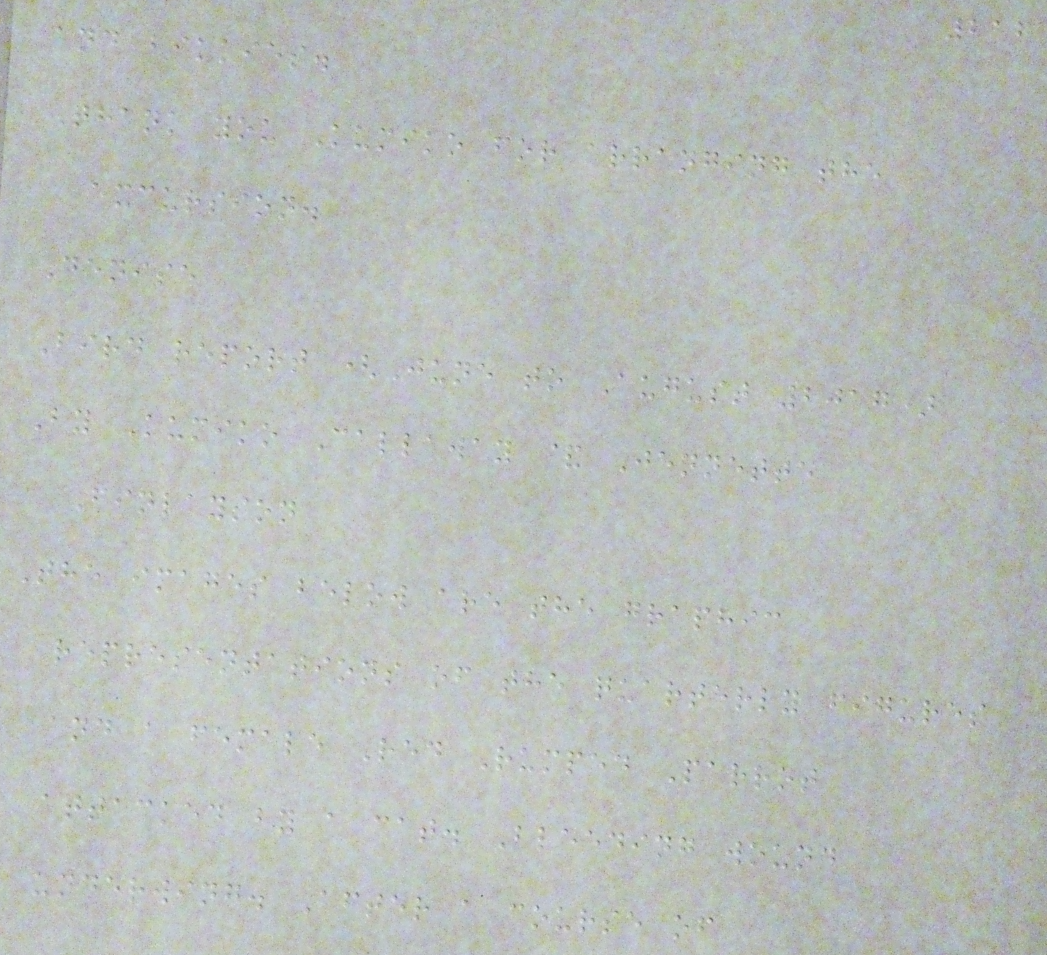216
and bikkies.
Thank you Kumiko for arranging the
excursion.
Denise
Bird report (June to August 2017)
By Kumiko Callaway & Jennette
Finlayson
The images below are the graphic
representations of the quarterly figures
and a female Red Rumped Parrot
attacked by a cat. Bleeding wound
underwing. After a course of
